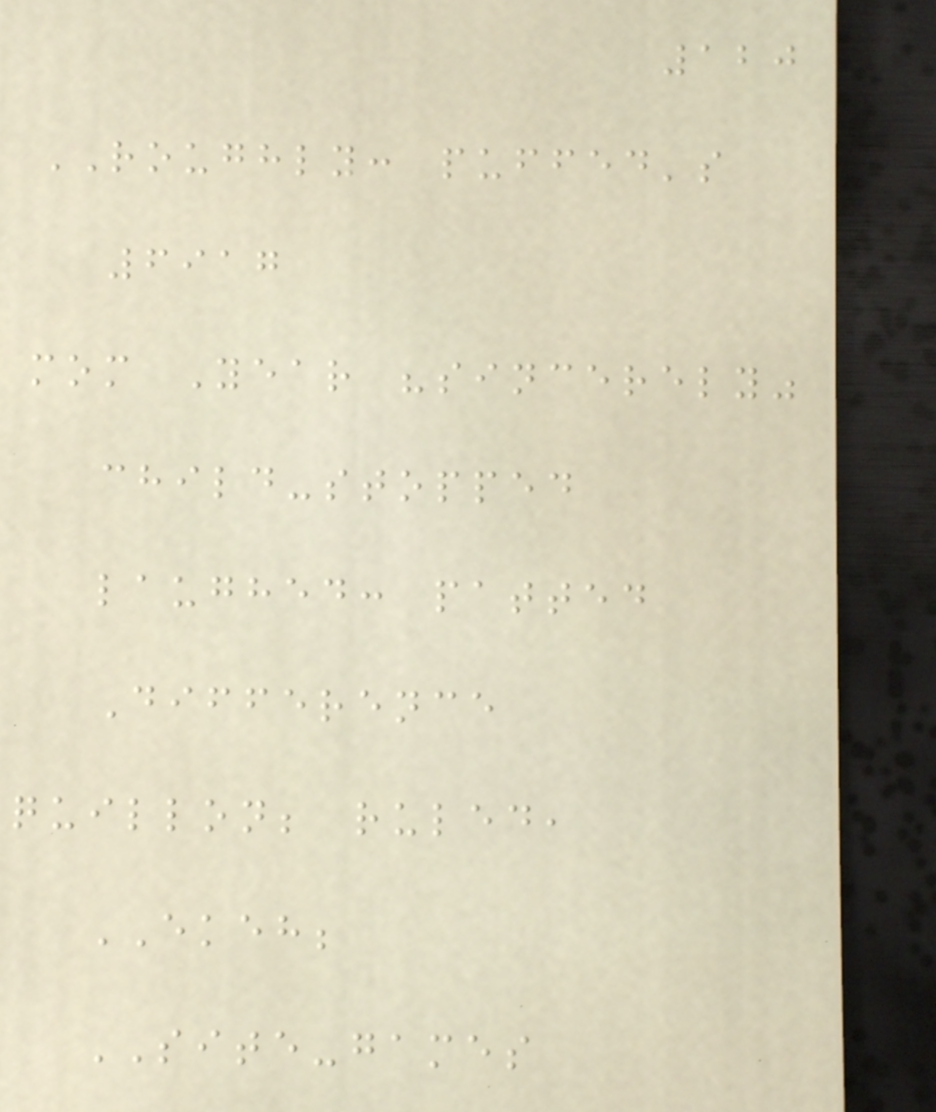120
ROUGHLY: puffed's
6917
mom Year "sincerely"
child-stopped
laughed: patted
Difference
quillon; ruled,
EKEH;
SITE-games
